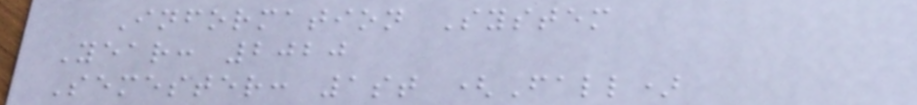Information System
Year: 2020
Semester: 1st (Fall)
